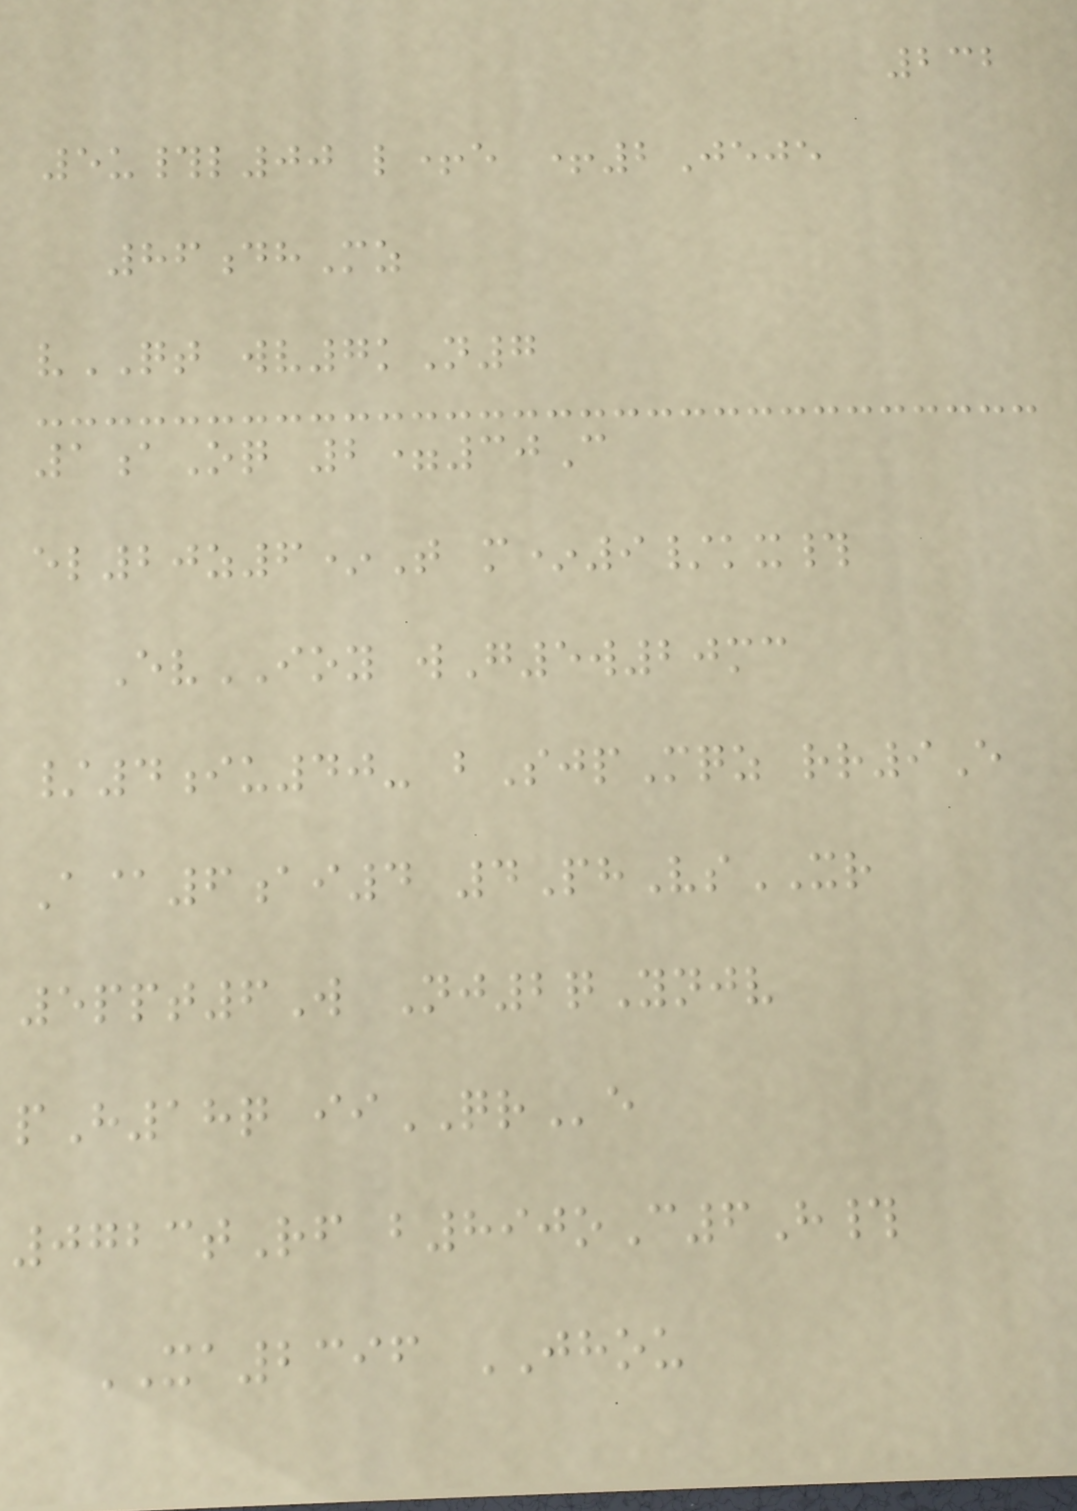232
5u#l00 l+e +2Jeje
86dhMz
vQT wv7kN7
1aOq 2=30C
el20z6*T m*9/kx#
EvIOY wG5w20mc
/4iu40- bSjpMqz rr9E
A@6ai4 4PhVsXR
5ppt6W Nj2qYnjv
pH18q iiQRe
0723tRf b890oC6H#
XA2396 JHOU
